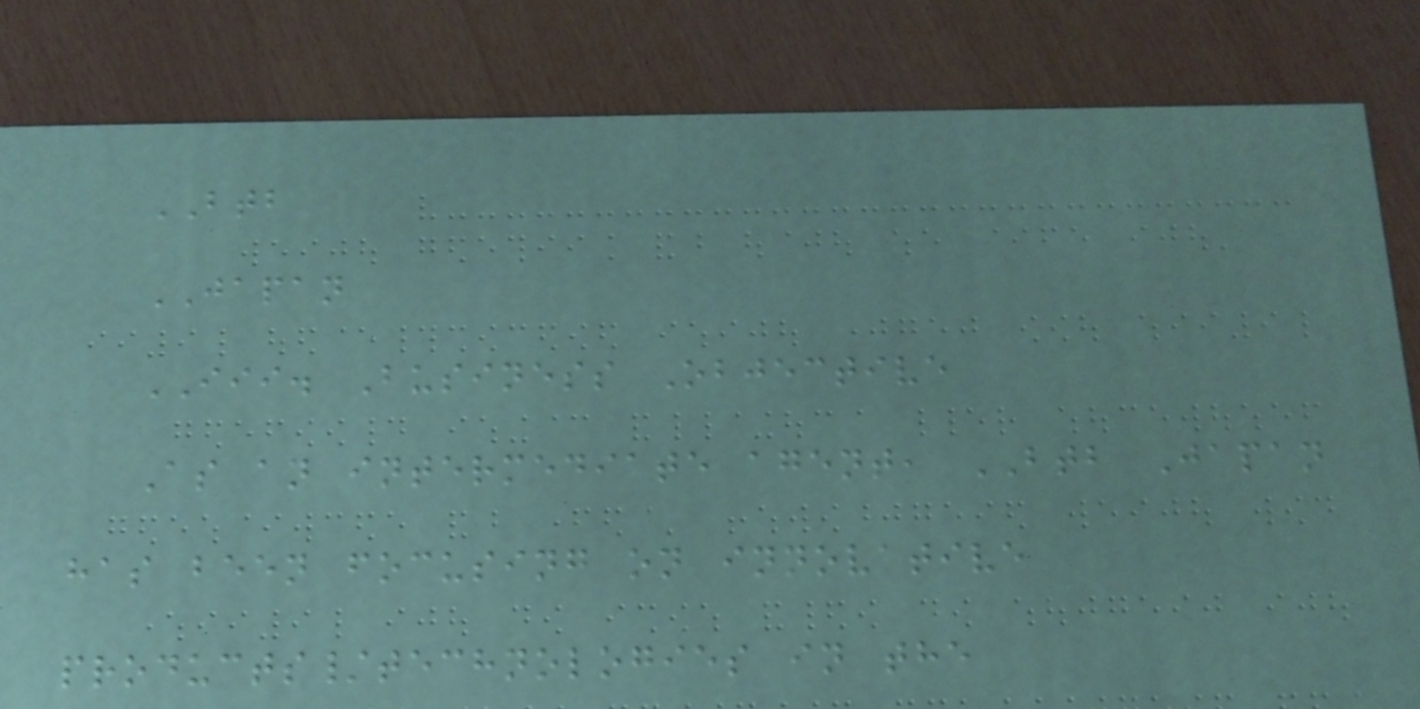BTB
JAPAN
III. Business Objective
As an intermediate agent, BTB Japan
has been focusing on innovative
products/technologies in the
